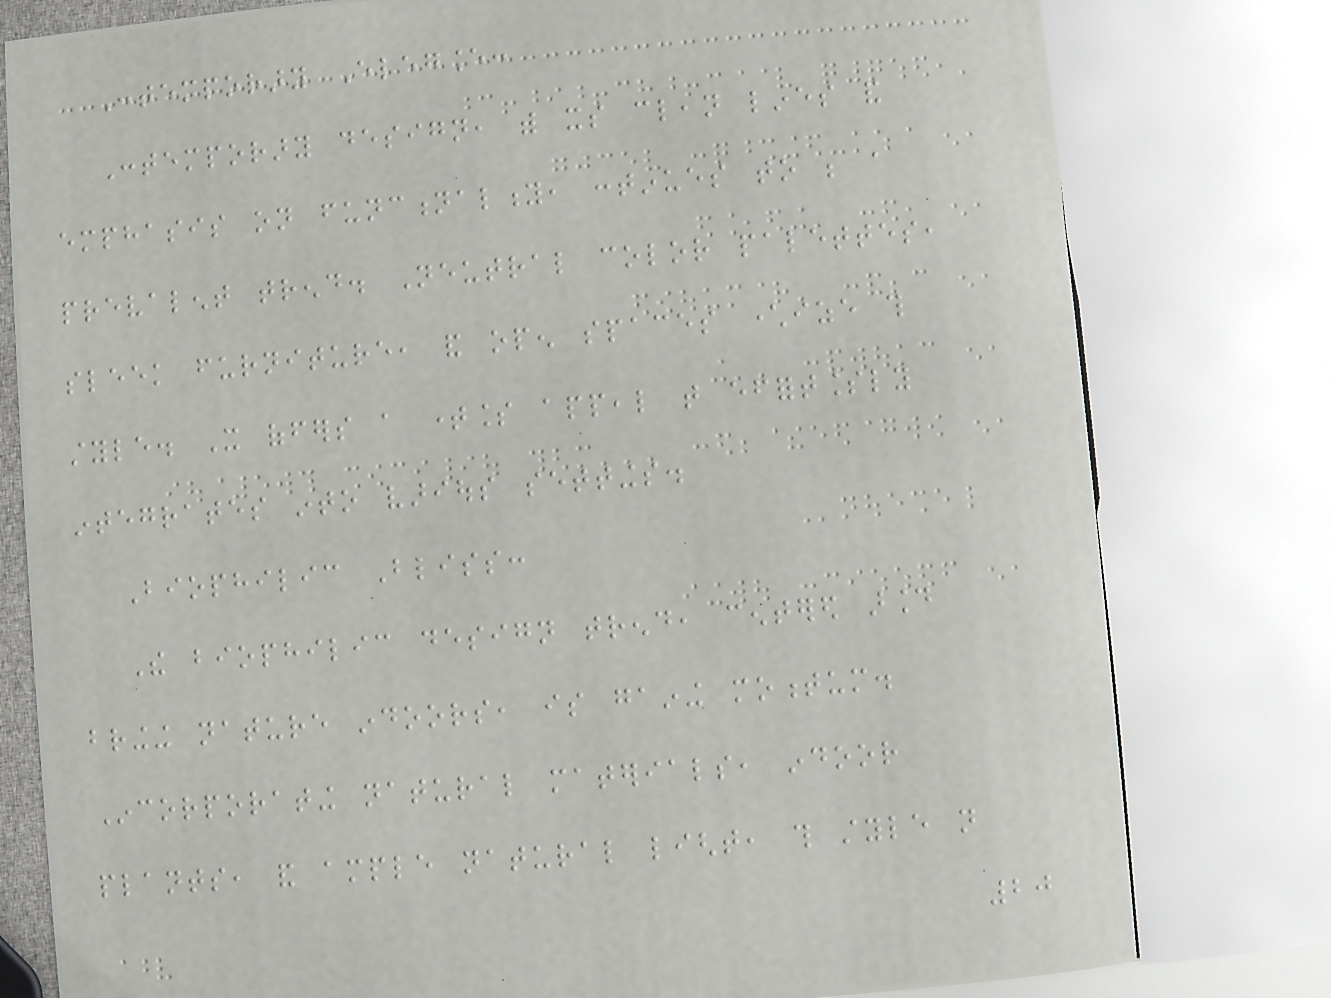Contemporary Elegance:
Contemporary design, with its clean lines and
emphasis on functionality, continues to be a
prevalent trend. Neutral color palettes,
sleek furniture, and open spaces characterize this
style. It offers a timeless appeal that effortlessly
integrates into various settings.
Biophilic Bliss:
The biophilic design trend, centered around
bringing nature indoors, is gaining momentum.
Incorporating natural materials, indoor
plants, and ample natural light, this style not
20
